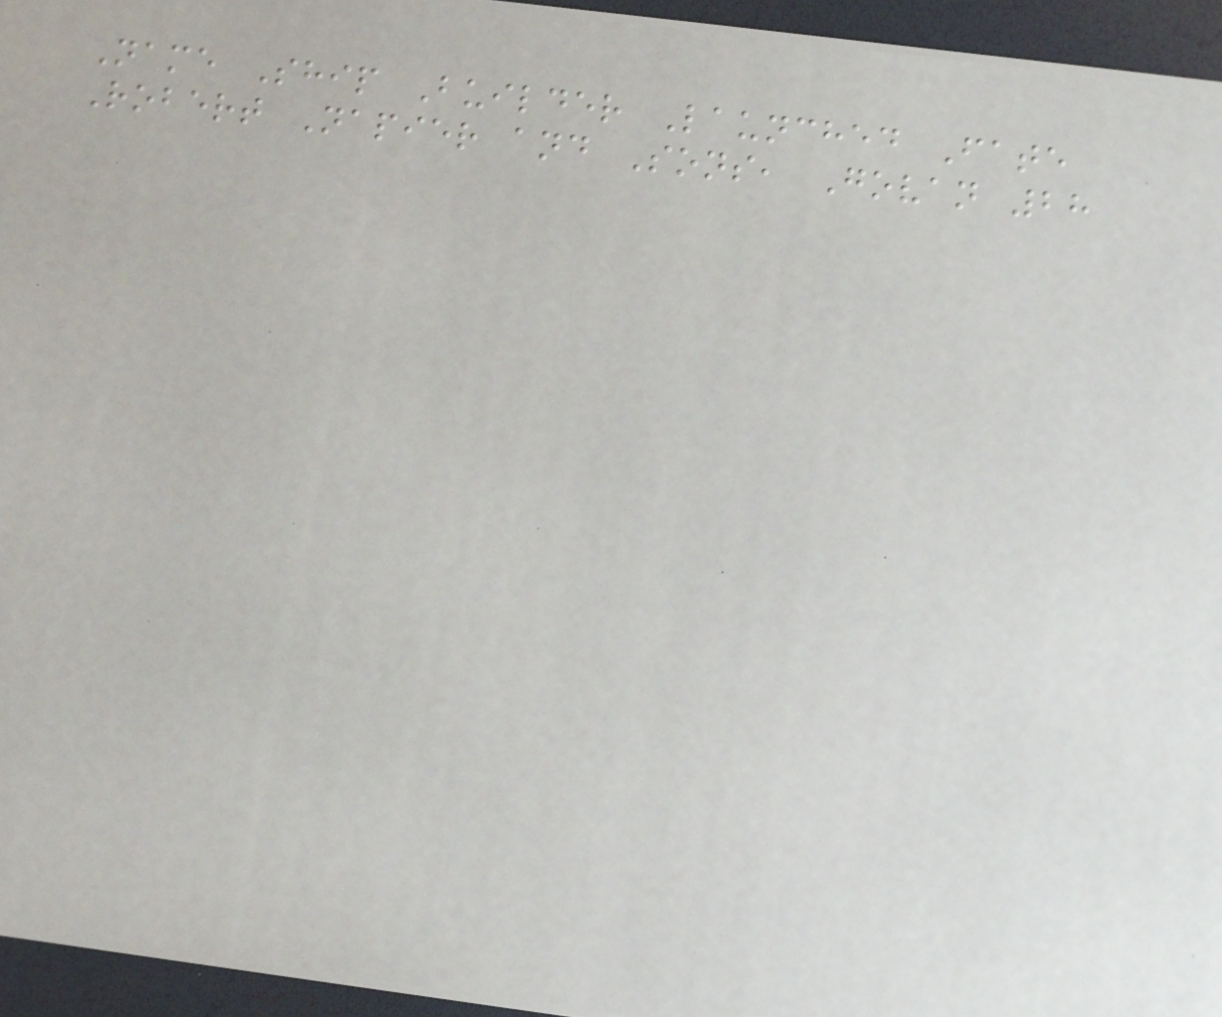Name Ship Builder Launched Fate
Robert Napier and Sons, Govan 28
